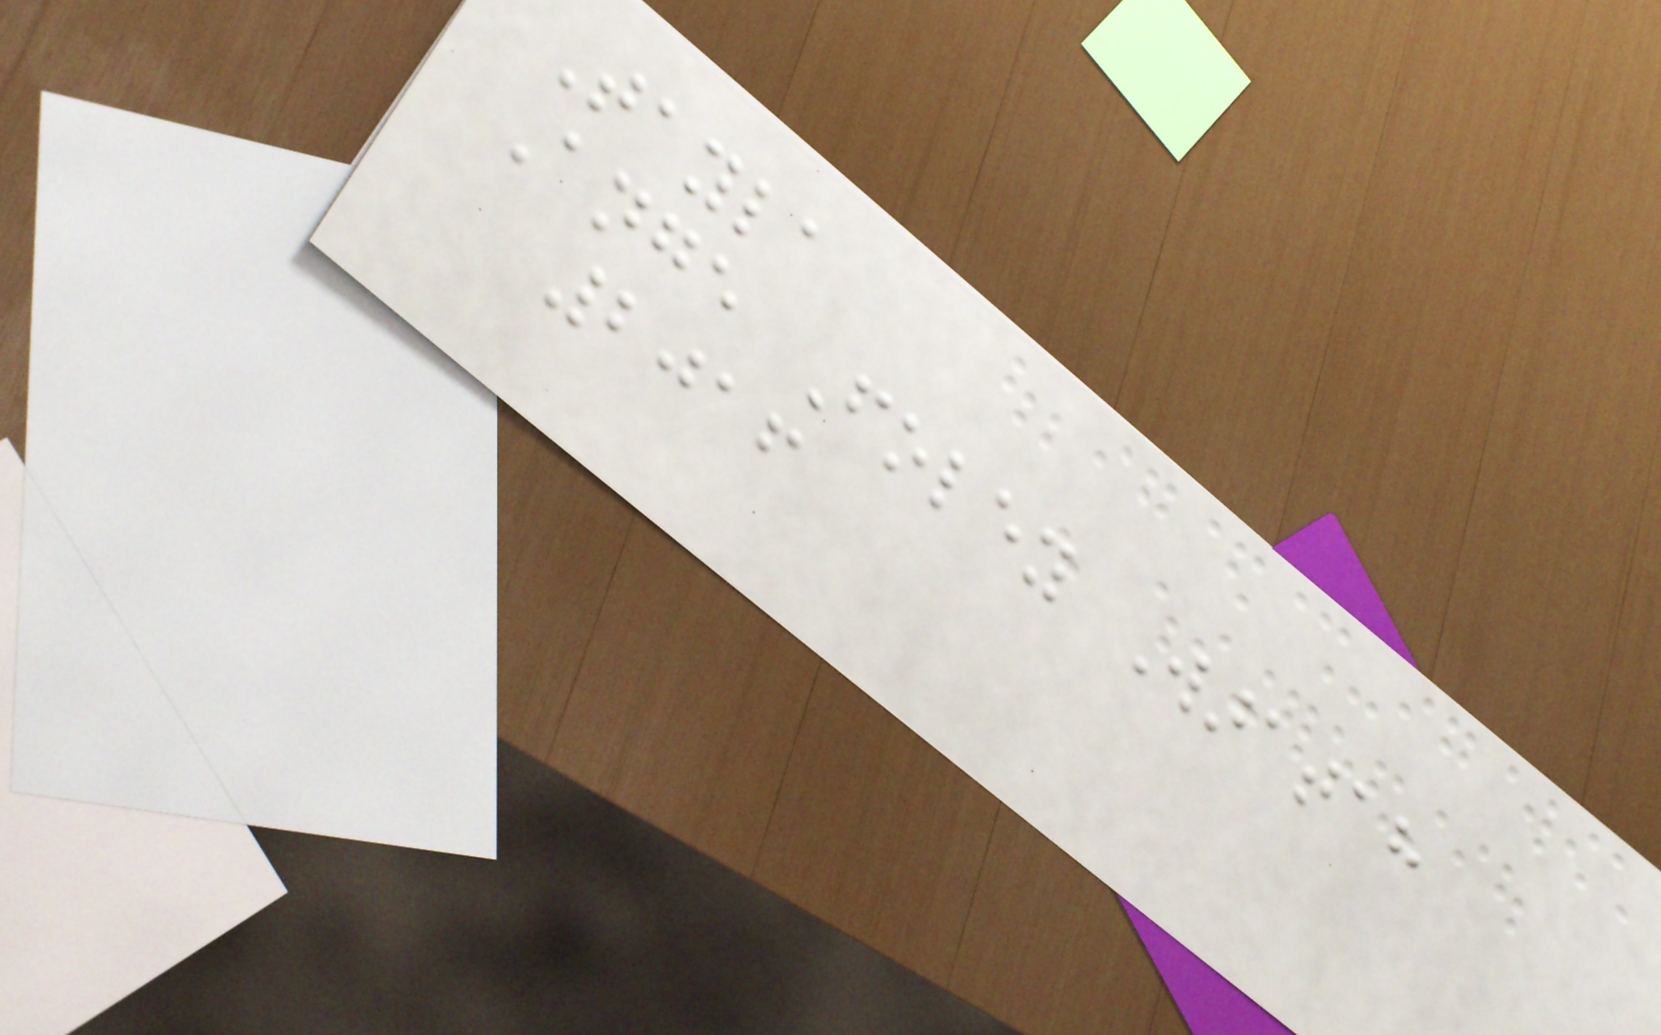Tayla
Ange Foley Waratah
2016
